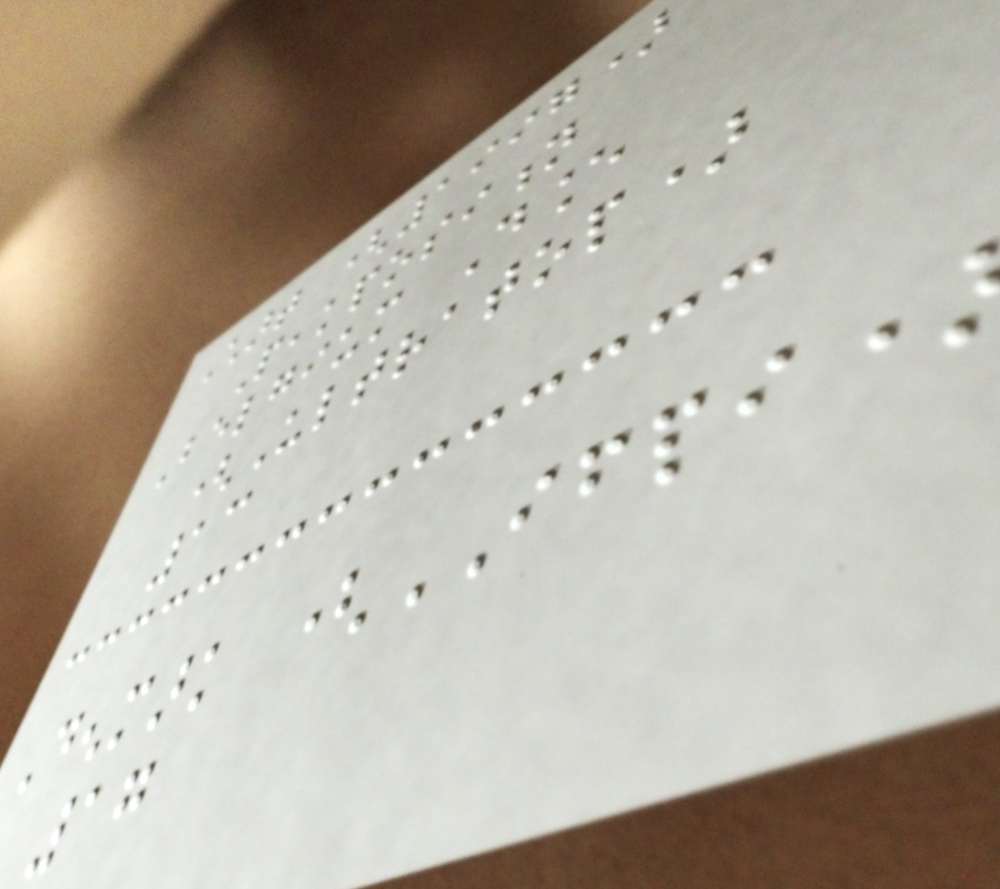Chart (1997)
Peakposition
Belgium Dance
(Ultratop)
13
Denmark (IFPI)
17
